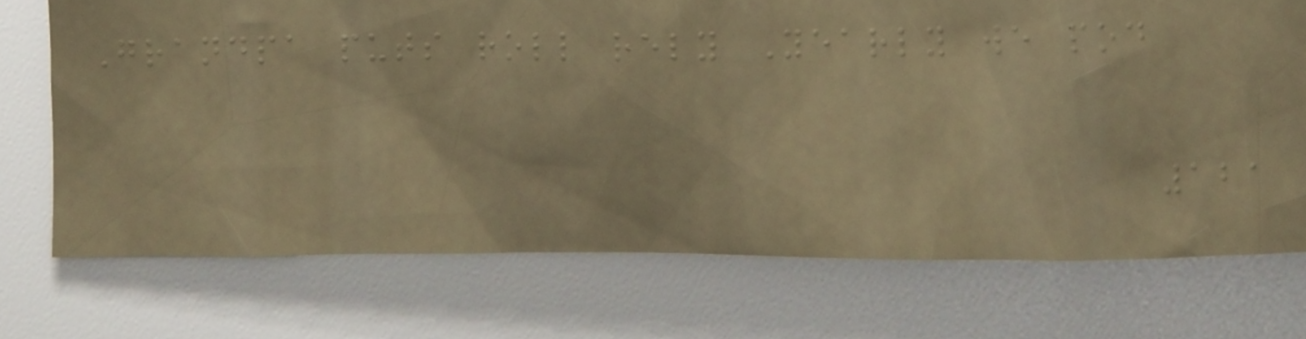Grandpa puts roll rely Yearly we pod
121
